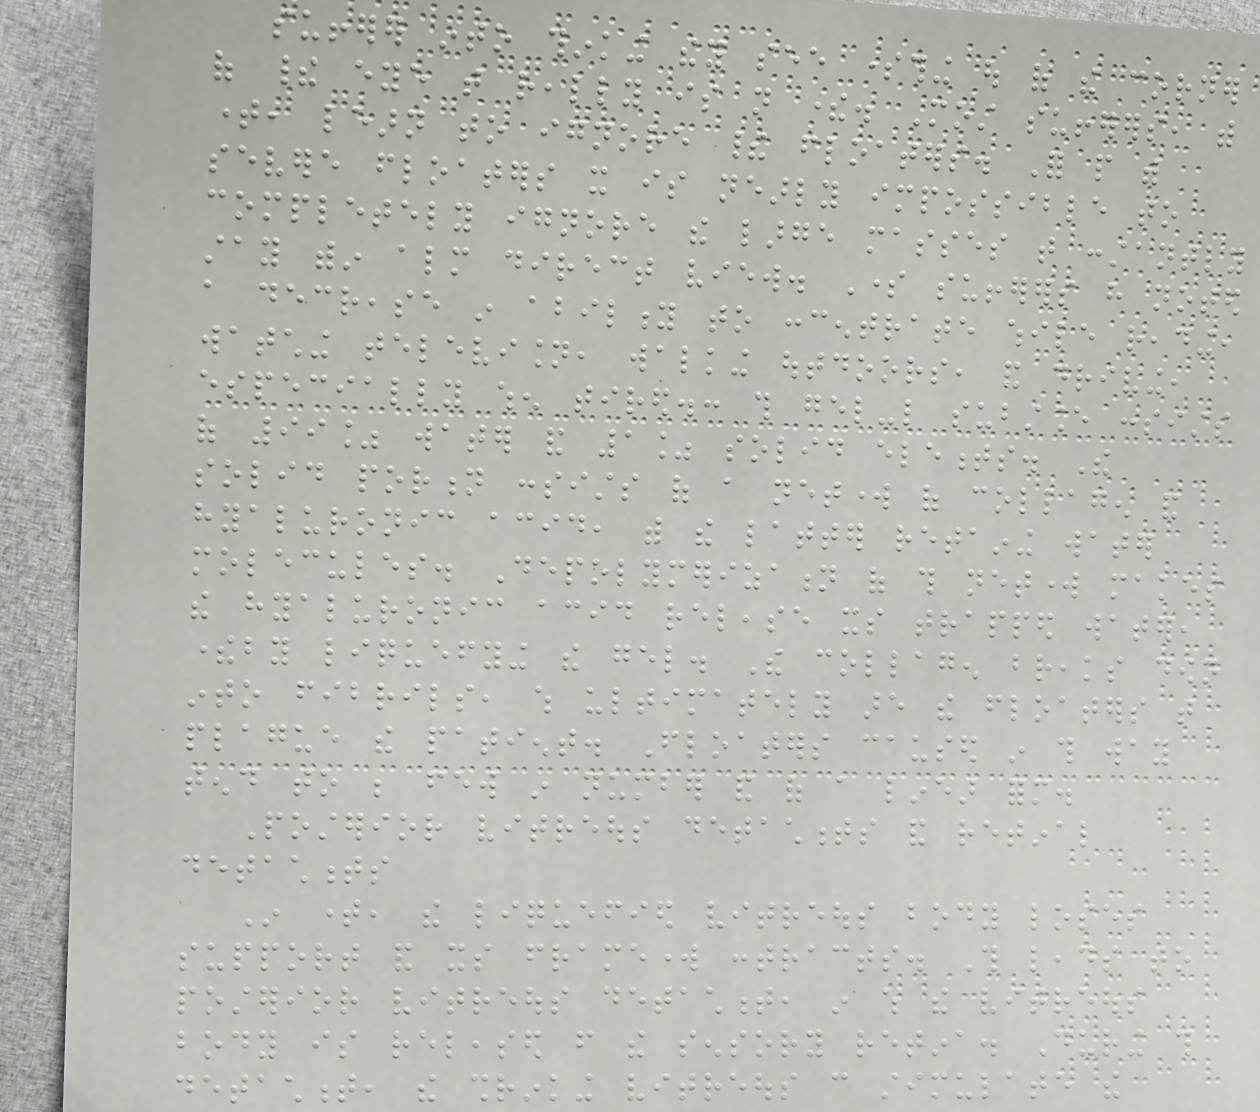sufferer into thinking they see something out of the corner
of their eye that really is not there. Most sufferers, with
time, learn to ignore their floaters. For people with
severe floaters it is nearly impossible to
completely ignore the large masses that constantly
stay within almost direct view. Some sufferers have noted
a decrease in ability to concentrate while reading,
watching television, walking outdoors, and driving,
especially when tired.: this gel-like substance consists
of 99% water and 1% solid elements. The
solid portion consists of a network of collagen and
hyaluronic acid, with the latter retaining water
molecules. Depolymerization of this network makes
the hyaluronic acid release its trapped water,
thereby liquefying the gel. The collagen breaks down
into fibrils, which ultimately are the floaters that
plague the patient. Floaters caused in this way
tend to be few in number and of a linear form.
Posterior vitreous detachments and retinal
detachments
In time, the liquefied vitreous body loses
support and its framework contracts. This leads to
posterior vitreous detachment, in which the vitreous
body is released from the sensory retina. During this
detachment, the shrinking vitreous can stimulate the
